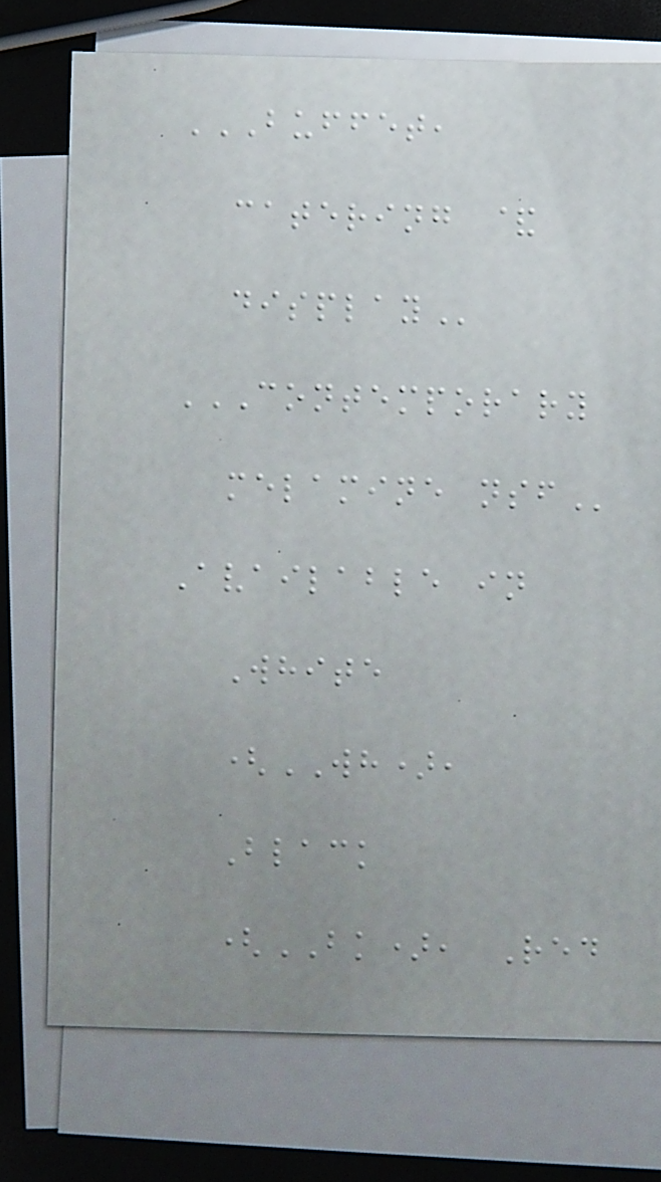BUFFET,
CATERING &
DISPLAY
CONTEMPORARY
MELAMINE NSF
Available in
White
(WH),
Black
(BK), Red
